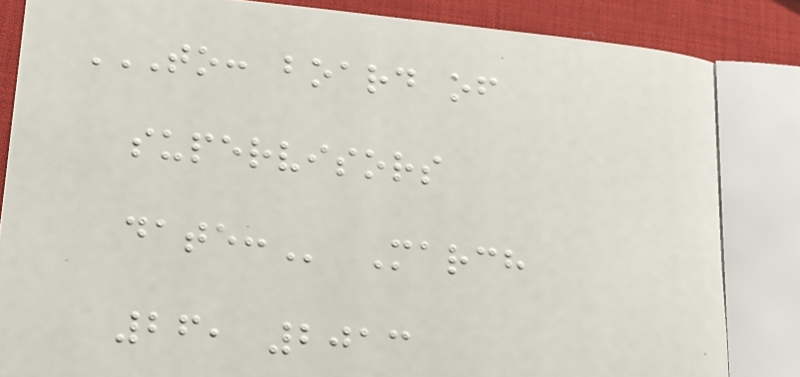TO: BOARD OF
SUPERVISORS
DATE: March
26, 2013
